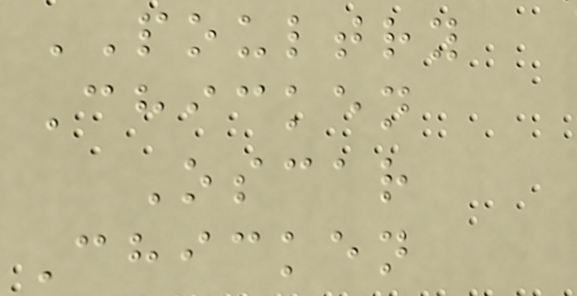POULTRY
Chicken
Oscar
Chicken
